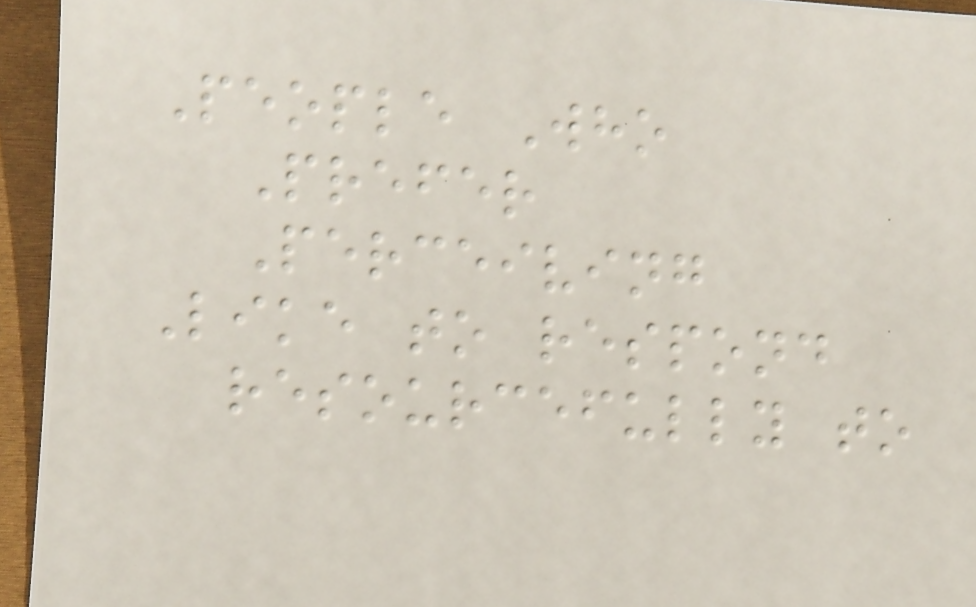People Who
Prefer
Perceiving
Like to respond
resourcefully to
